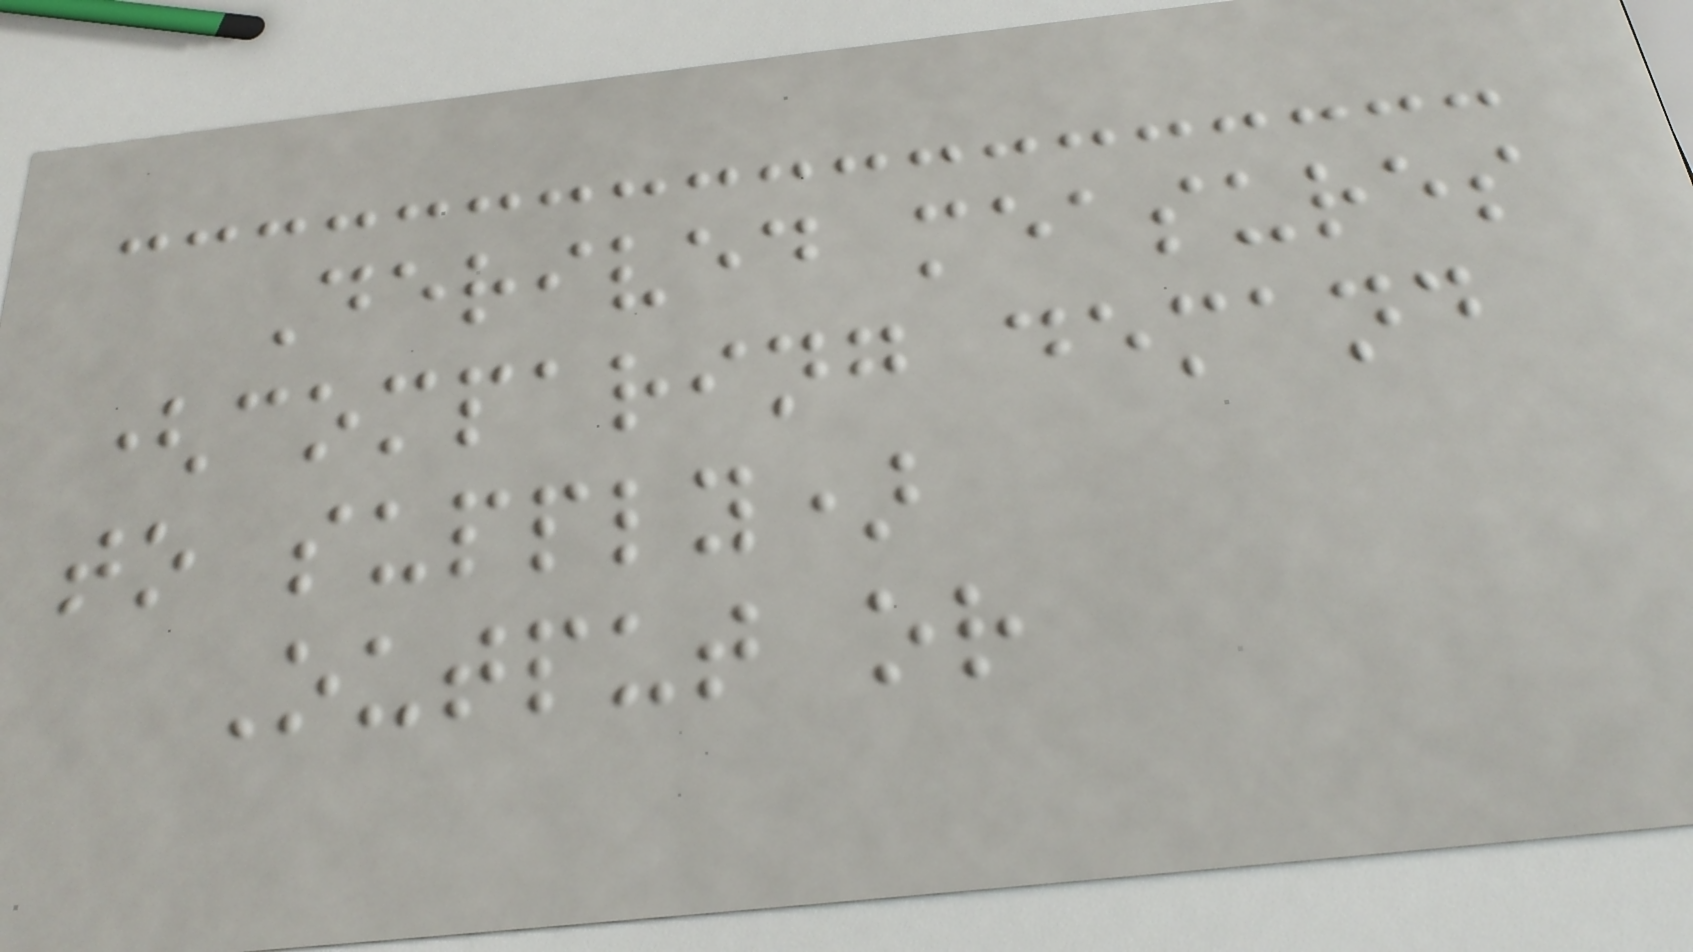Derived measures
(comparing demand
to supply)
Output or
